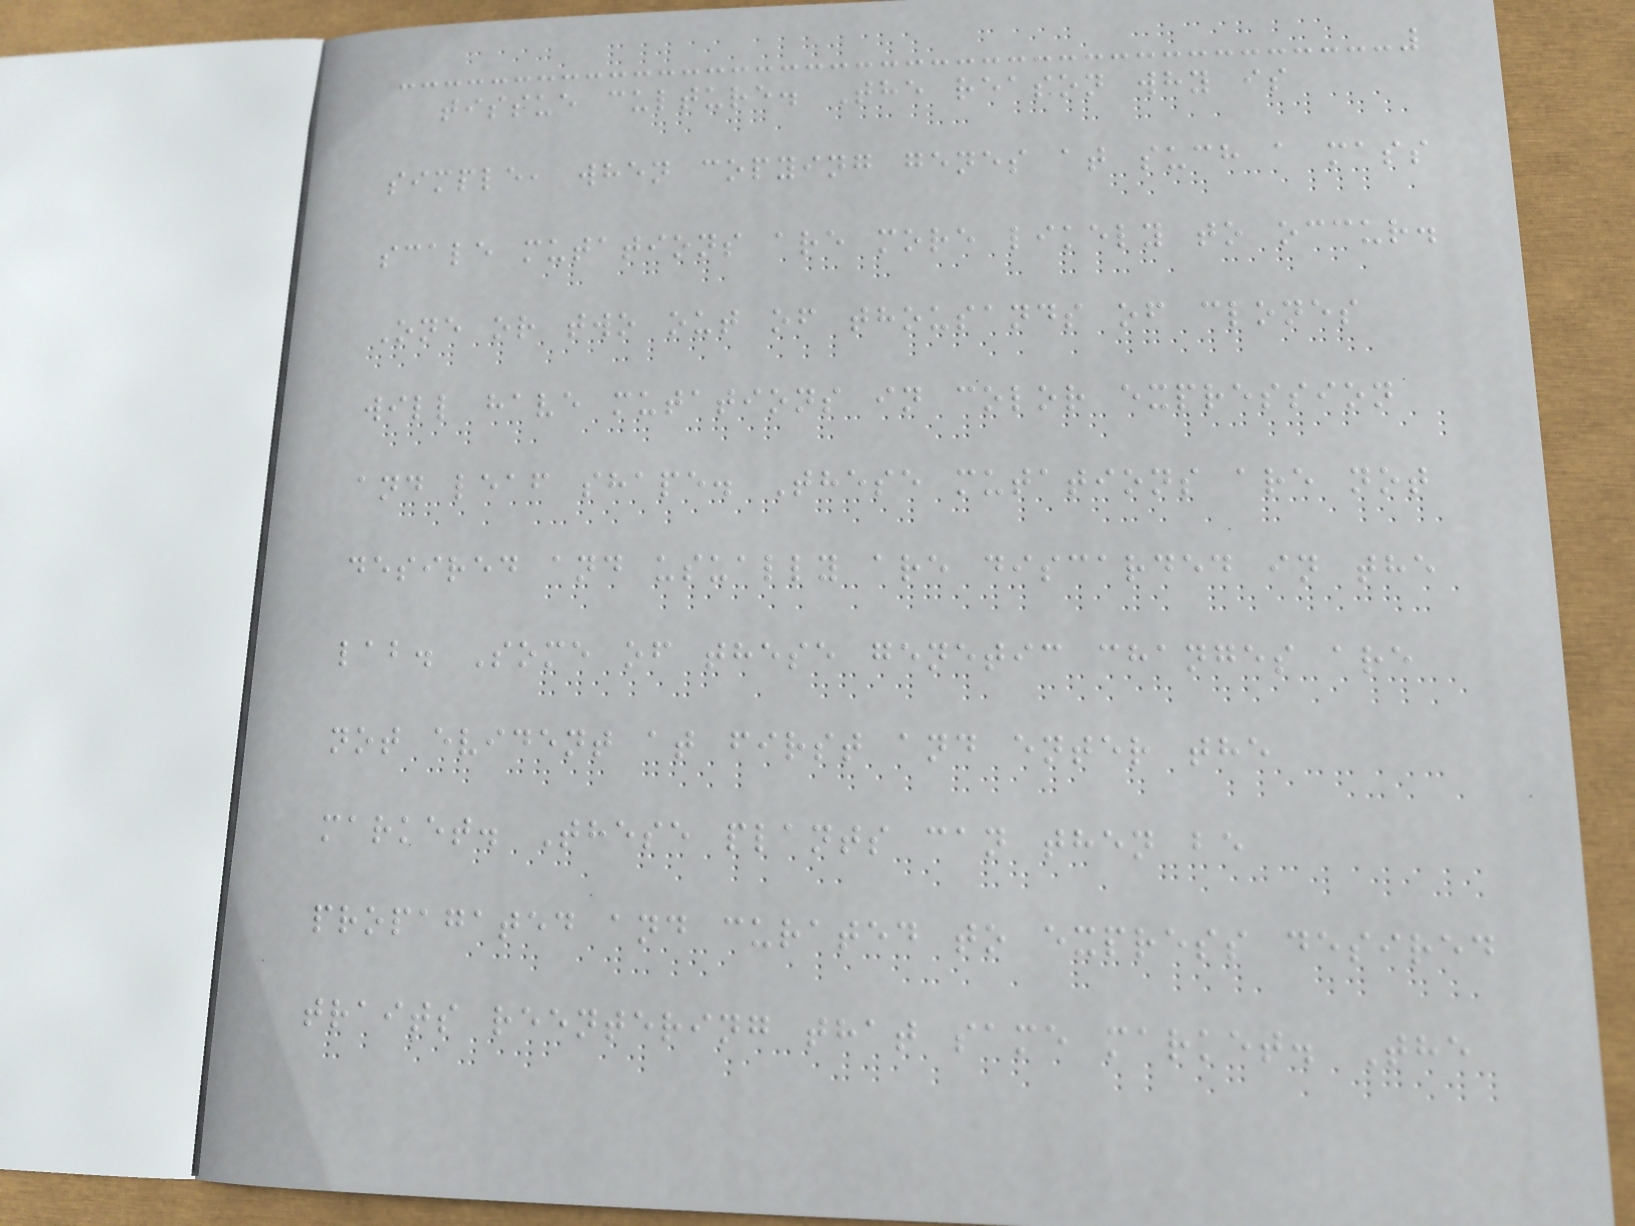tissue culture. The reason why is
simple, when copying genes at such a mass
scale mutations are more likely to occur.
One or two out of thousands of clones
will have mutations in color expression
and leaf shape. These mutations are not
desired and usually are discarded in the
lab. Some of these genetic changes are
not evident at first and enter the
market. These plants can then be
propagated and curated to express desired
traits reentering that same market. The
